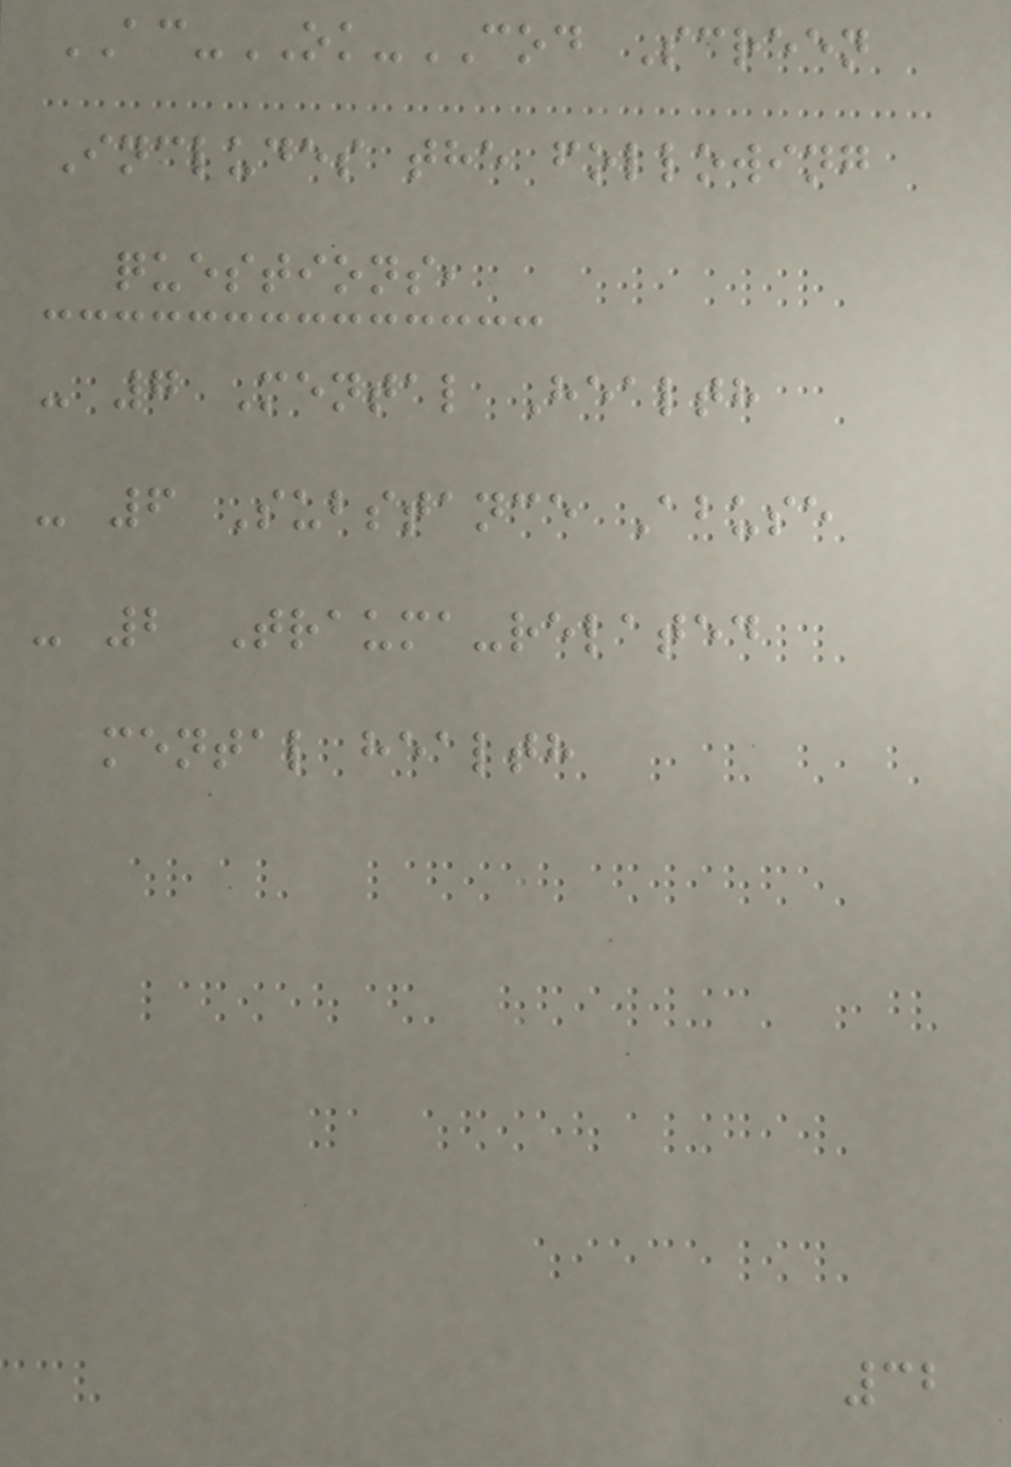AC-OK-COD Screen
Includes the following
questions,
- 7 Mental Health
- 6 Substance Abuse
- 2 Trauma-related
mental health
32
